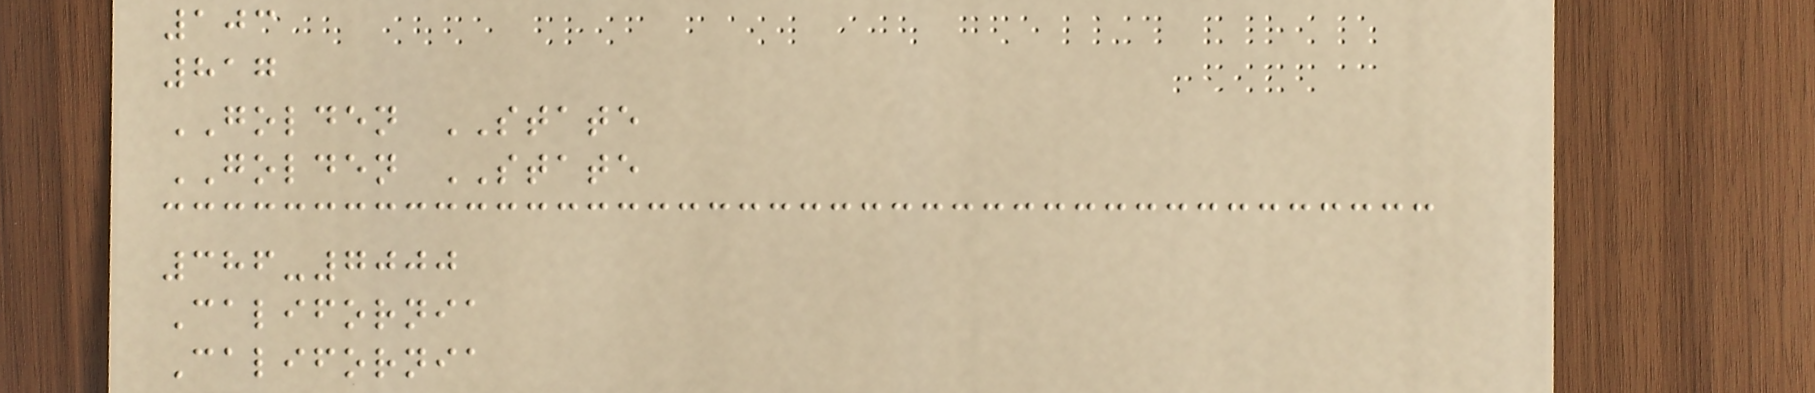103
817
GOLDEN STATE
GOLDEN STATE
386-7000
California
California
